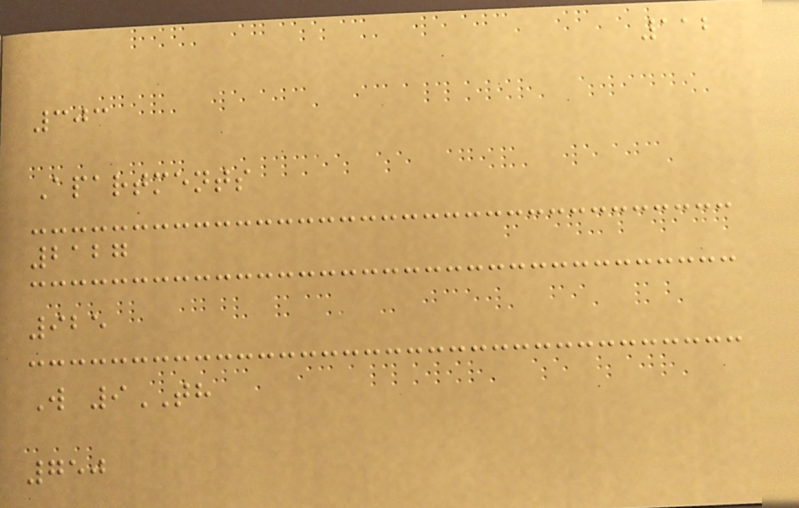112
303
Apartments
2127
925
W 9TH
750
